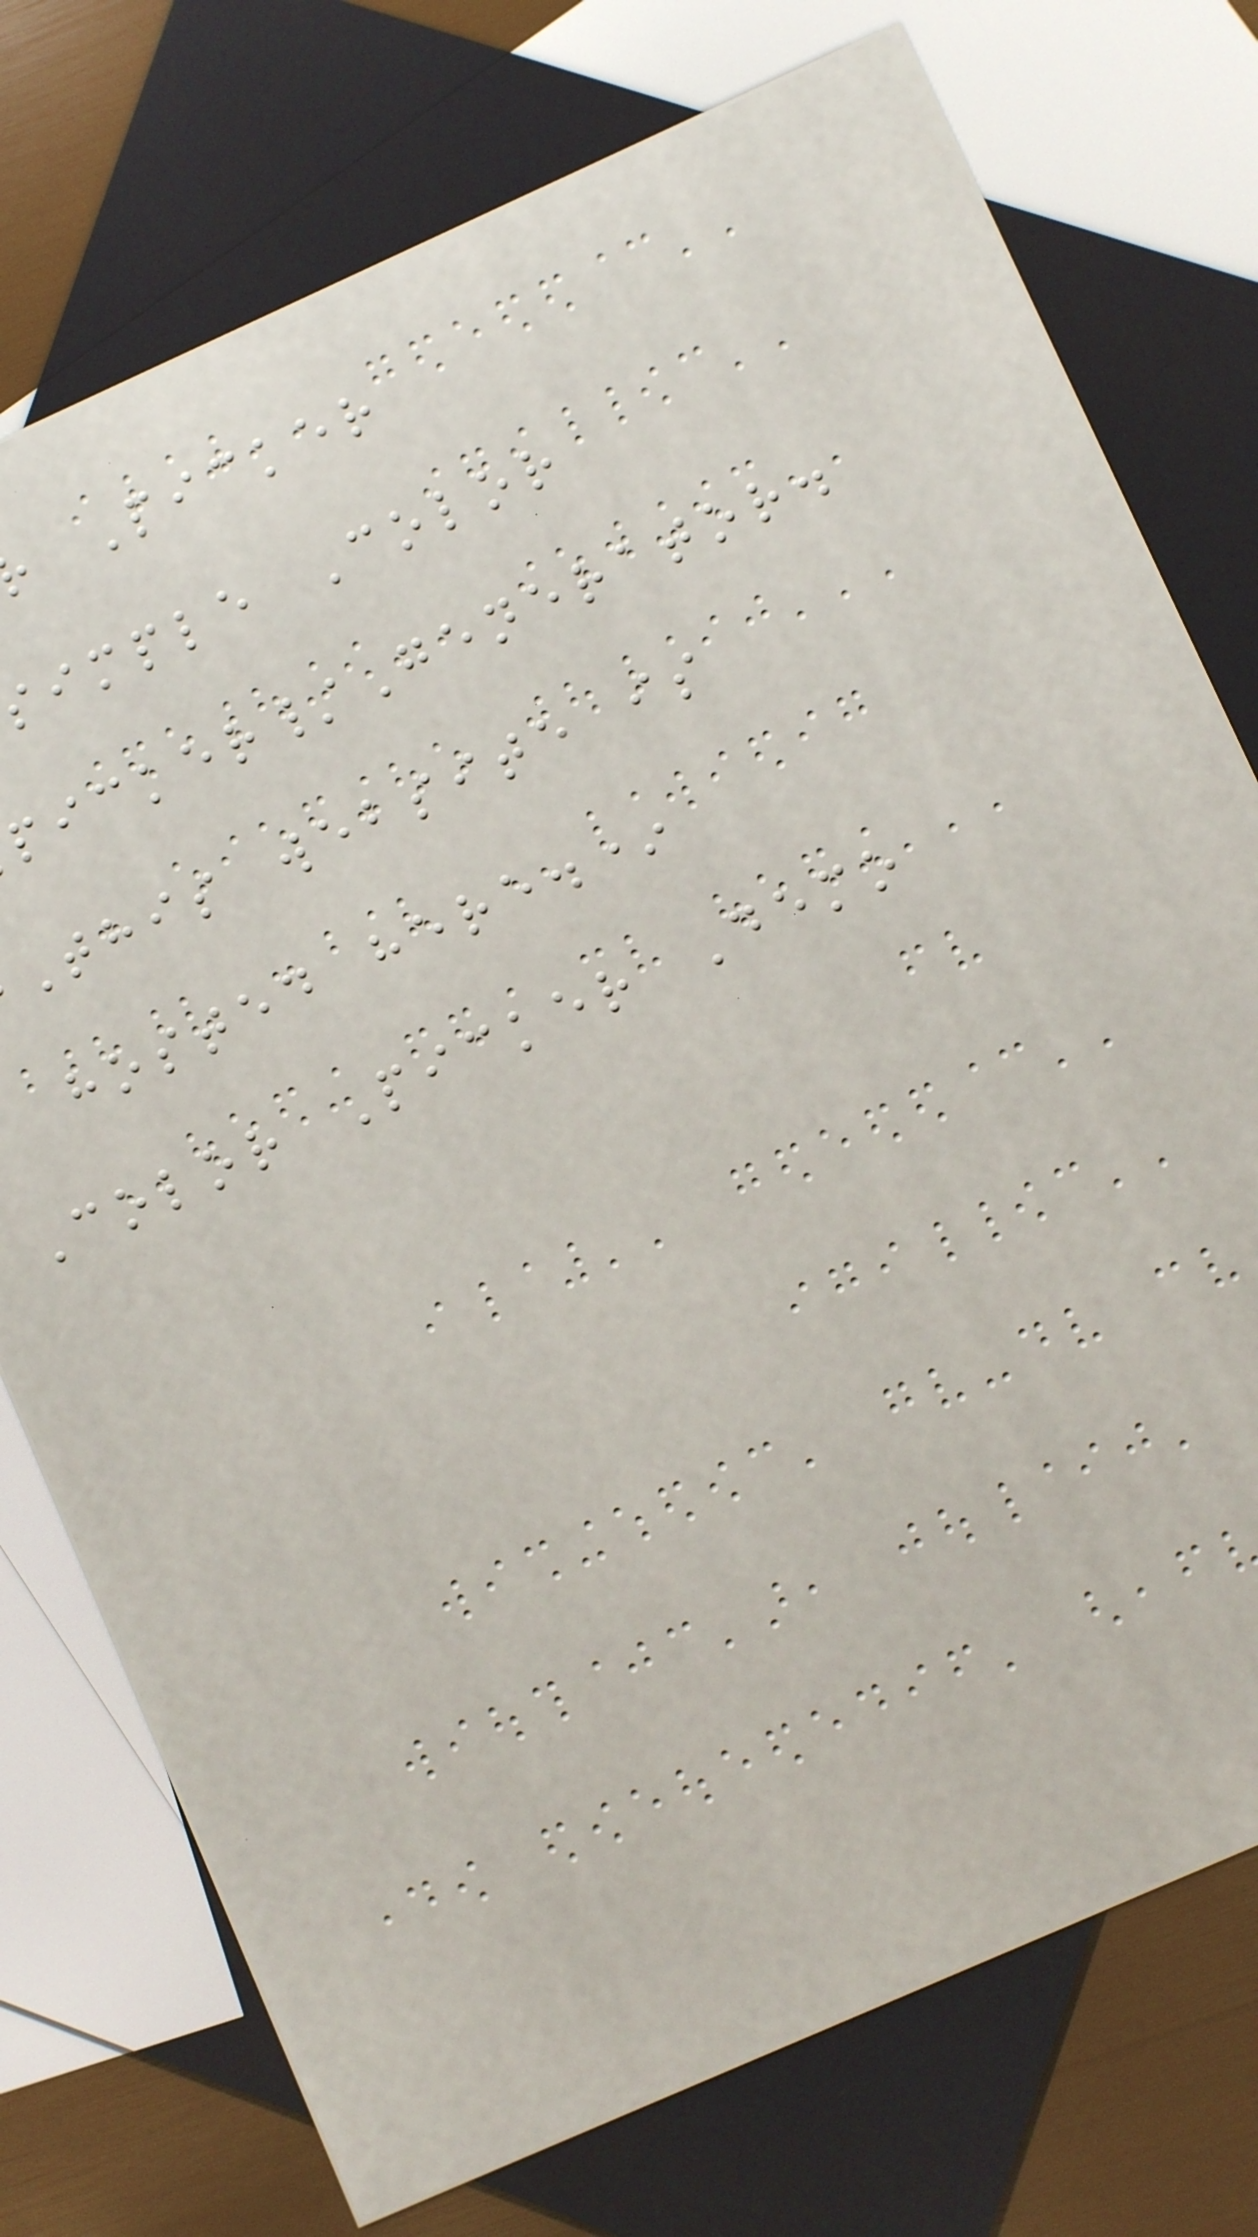Picker
simple Color
icker/Generator.
This website is
hosted here.*
Color Picker Demo
